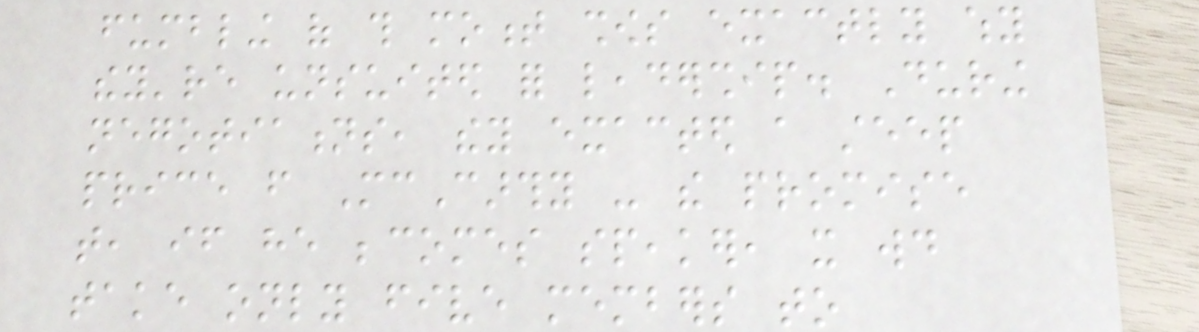fumbling of this moment shows exactly why
they're unsuited for leadership. During
negotiations, they exacted a steep
price from McCarthy - the promise
that, if he becomes speaker, it would
take only five members to
